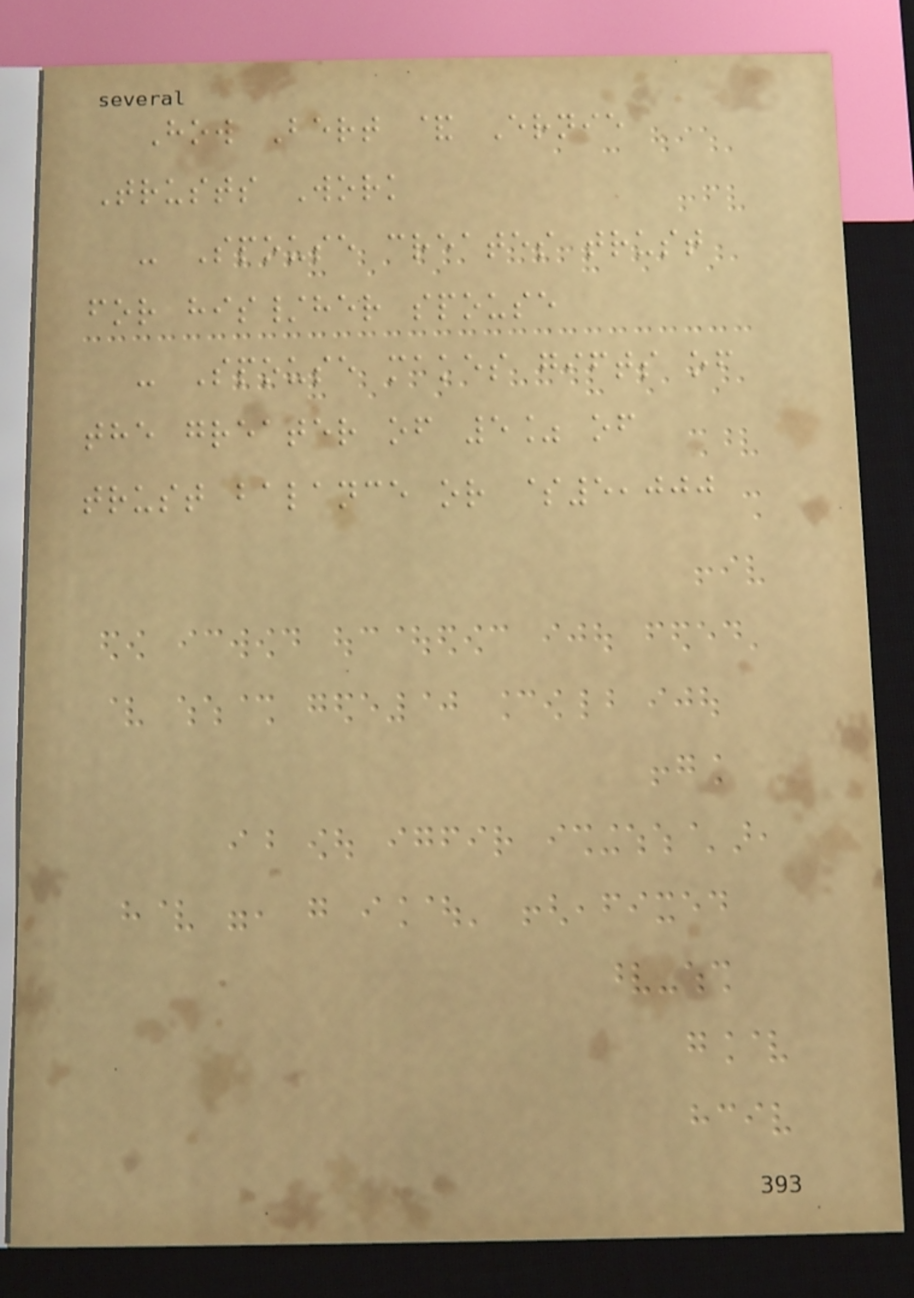How Bert & Ernie
Trusts Work
- Spouse creates trust
for his/her spouse
- Spouse makes gifts of
the greater of 5% of
trust balance or $5,000
